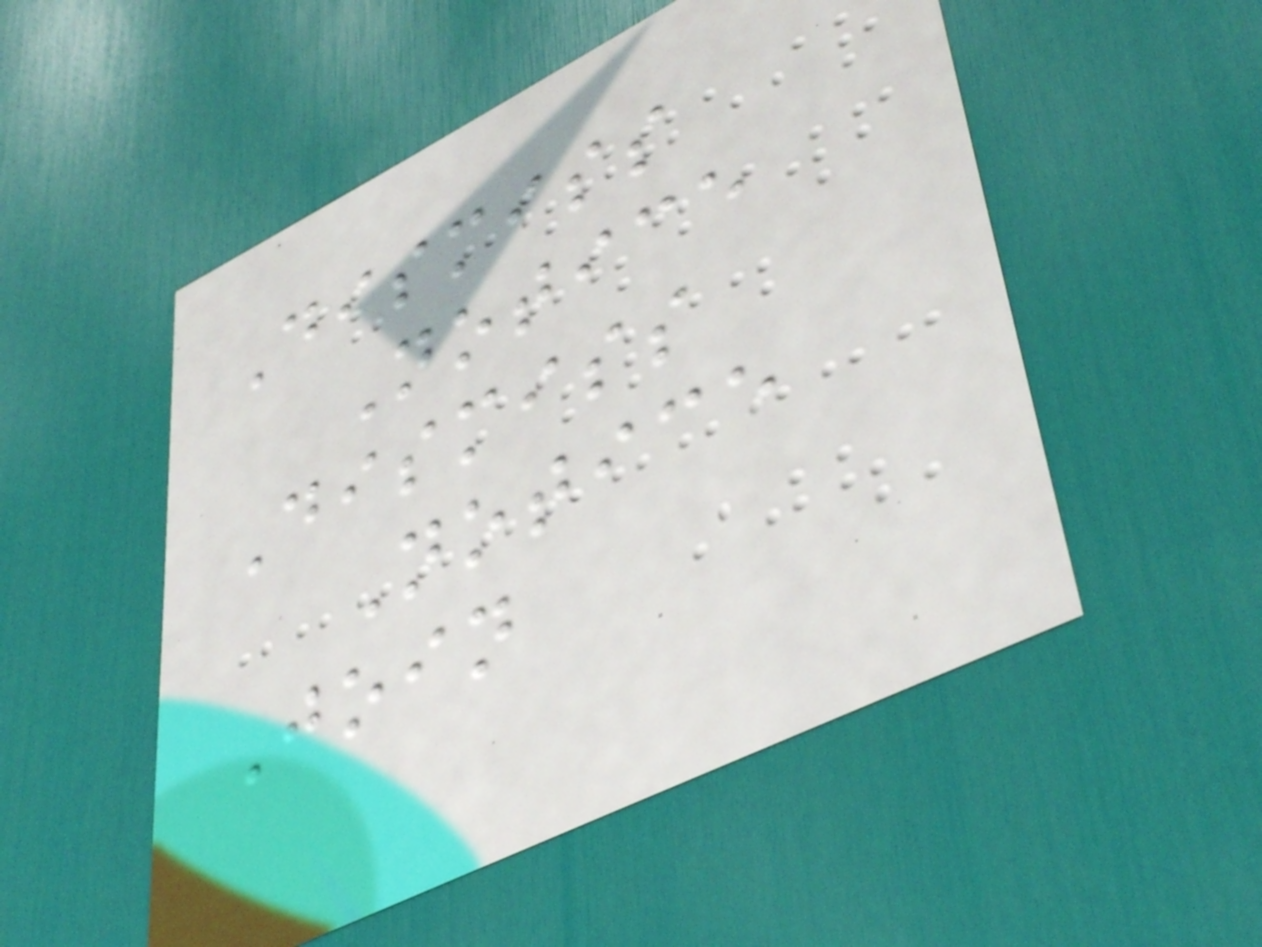Dismiss
Notice
Dismiss
Notice
Join
